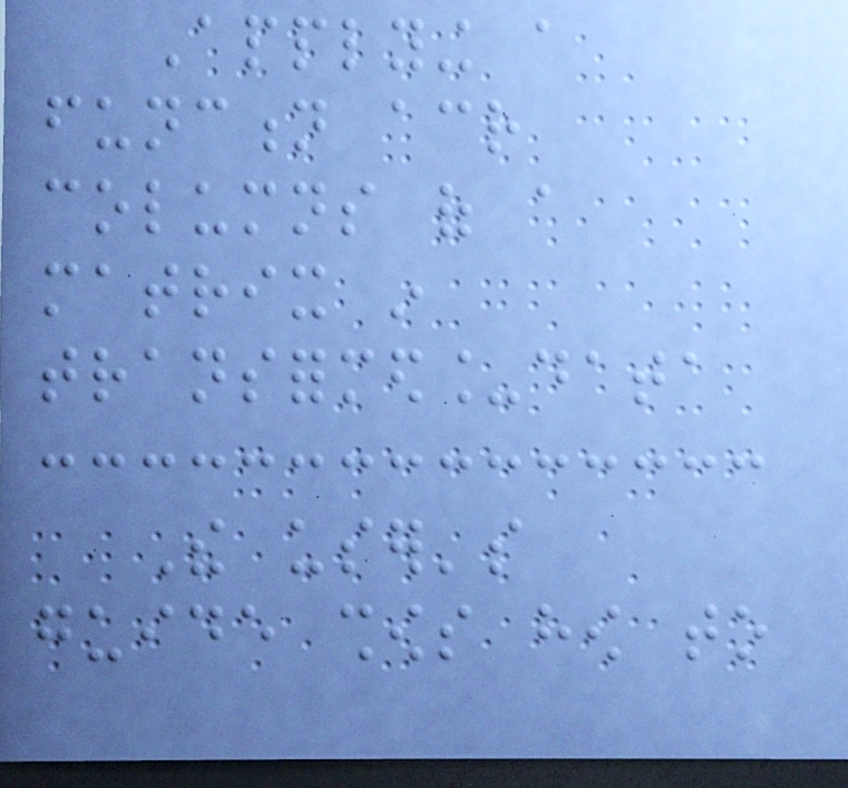Applying a
function across
columns of a
matrix in
transformed_data
The user's
guide shows how to
